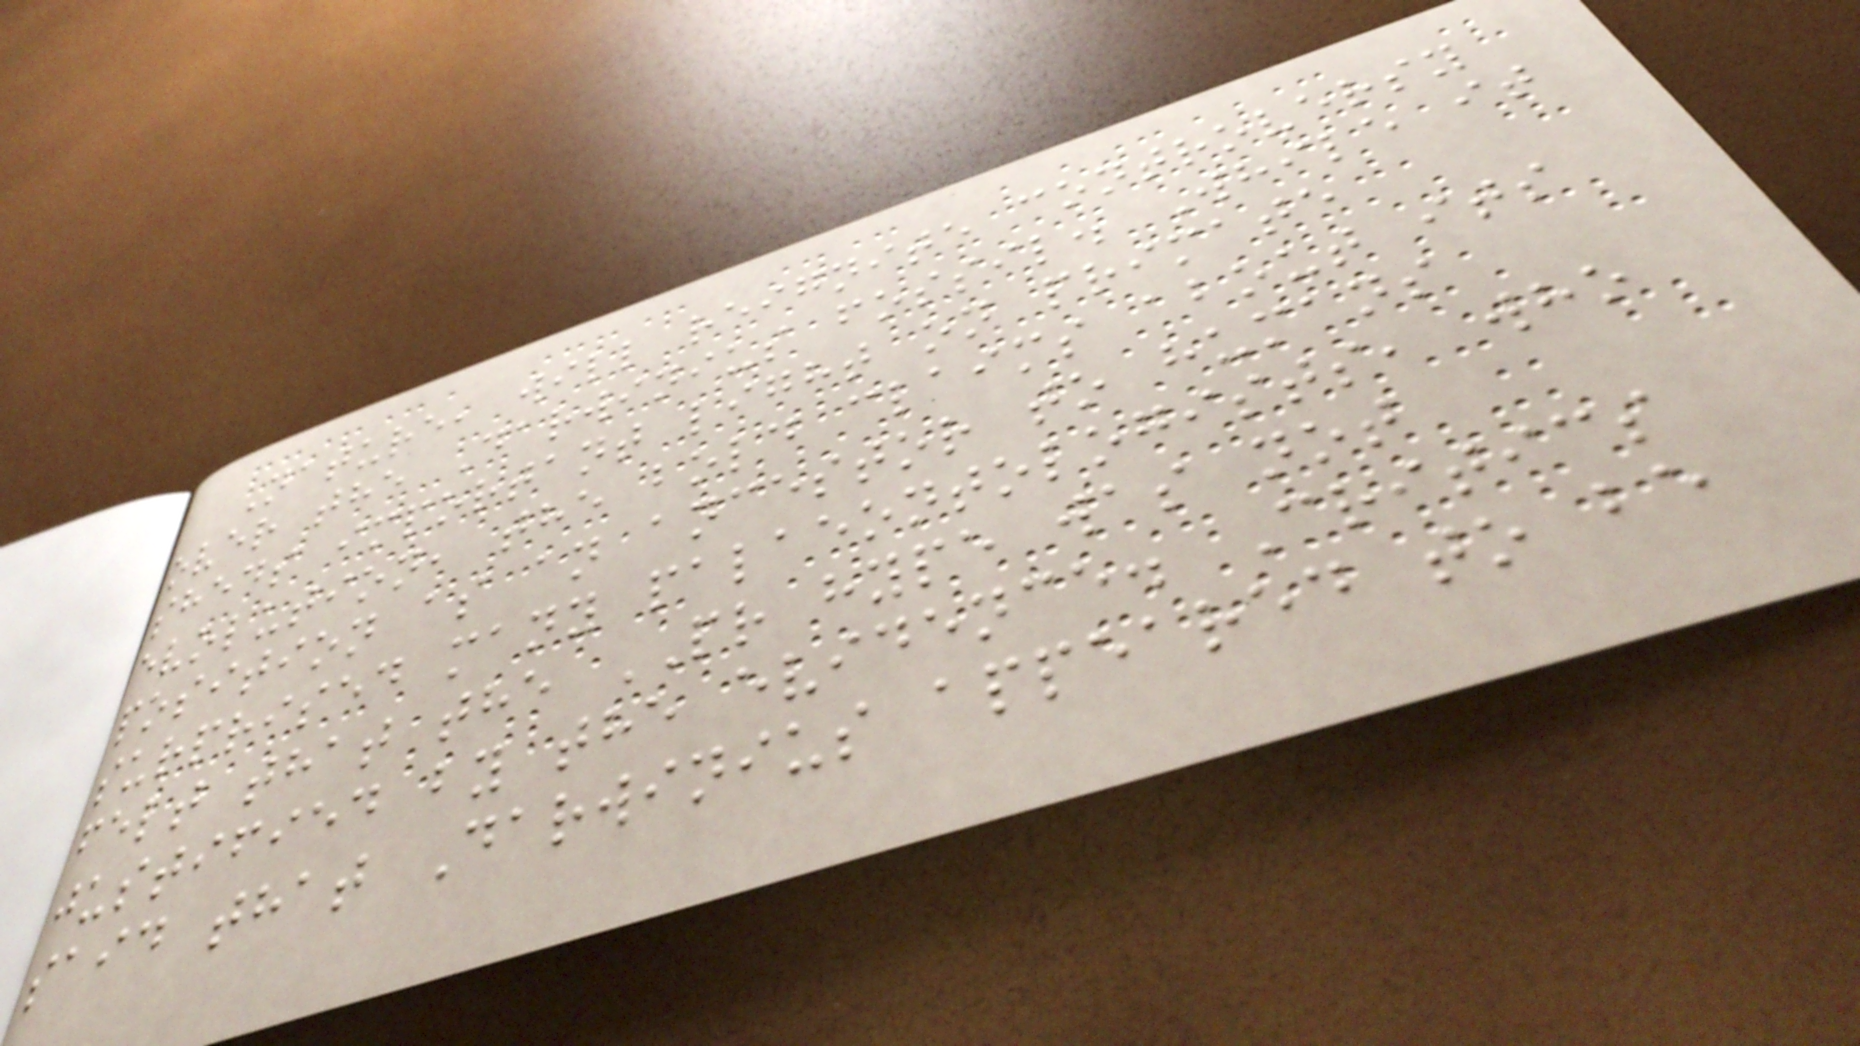Nature, will reignite controversy
over the Darwinius fossil. While it
sheds important light on primate
evolution, the bold claims about its
position as an ancestor to humans
surprised many palaeontologists, who
felt that the PR hype was not
justified by the evidence. Critics
said that Darwinius appeared to be
